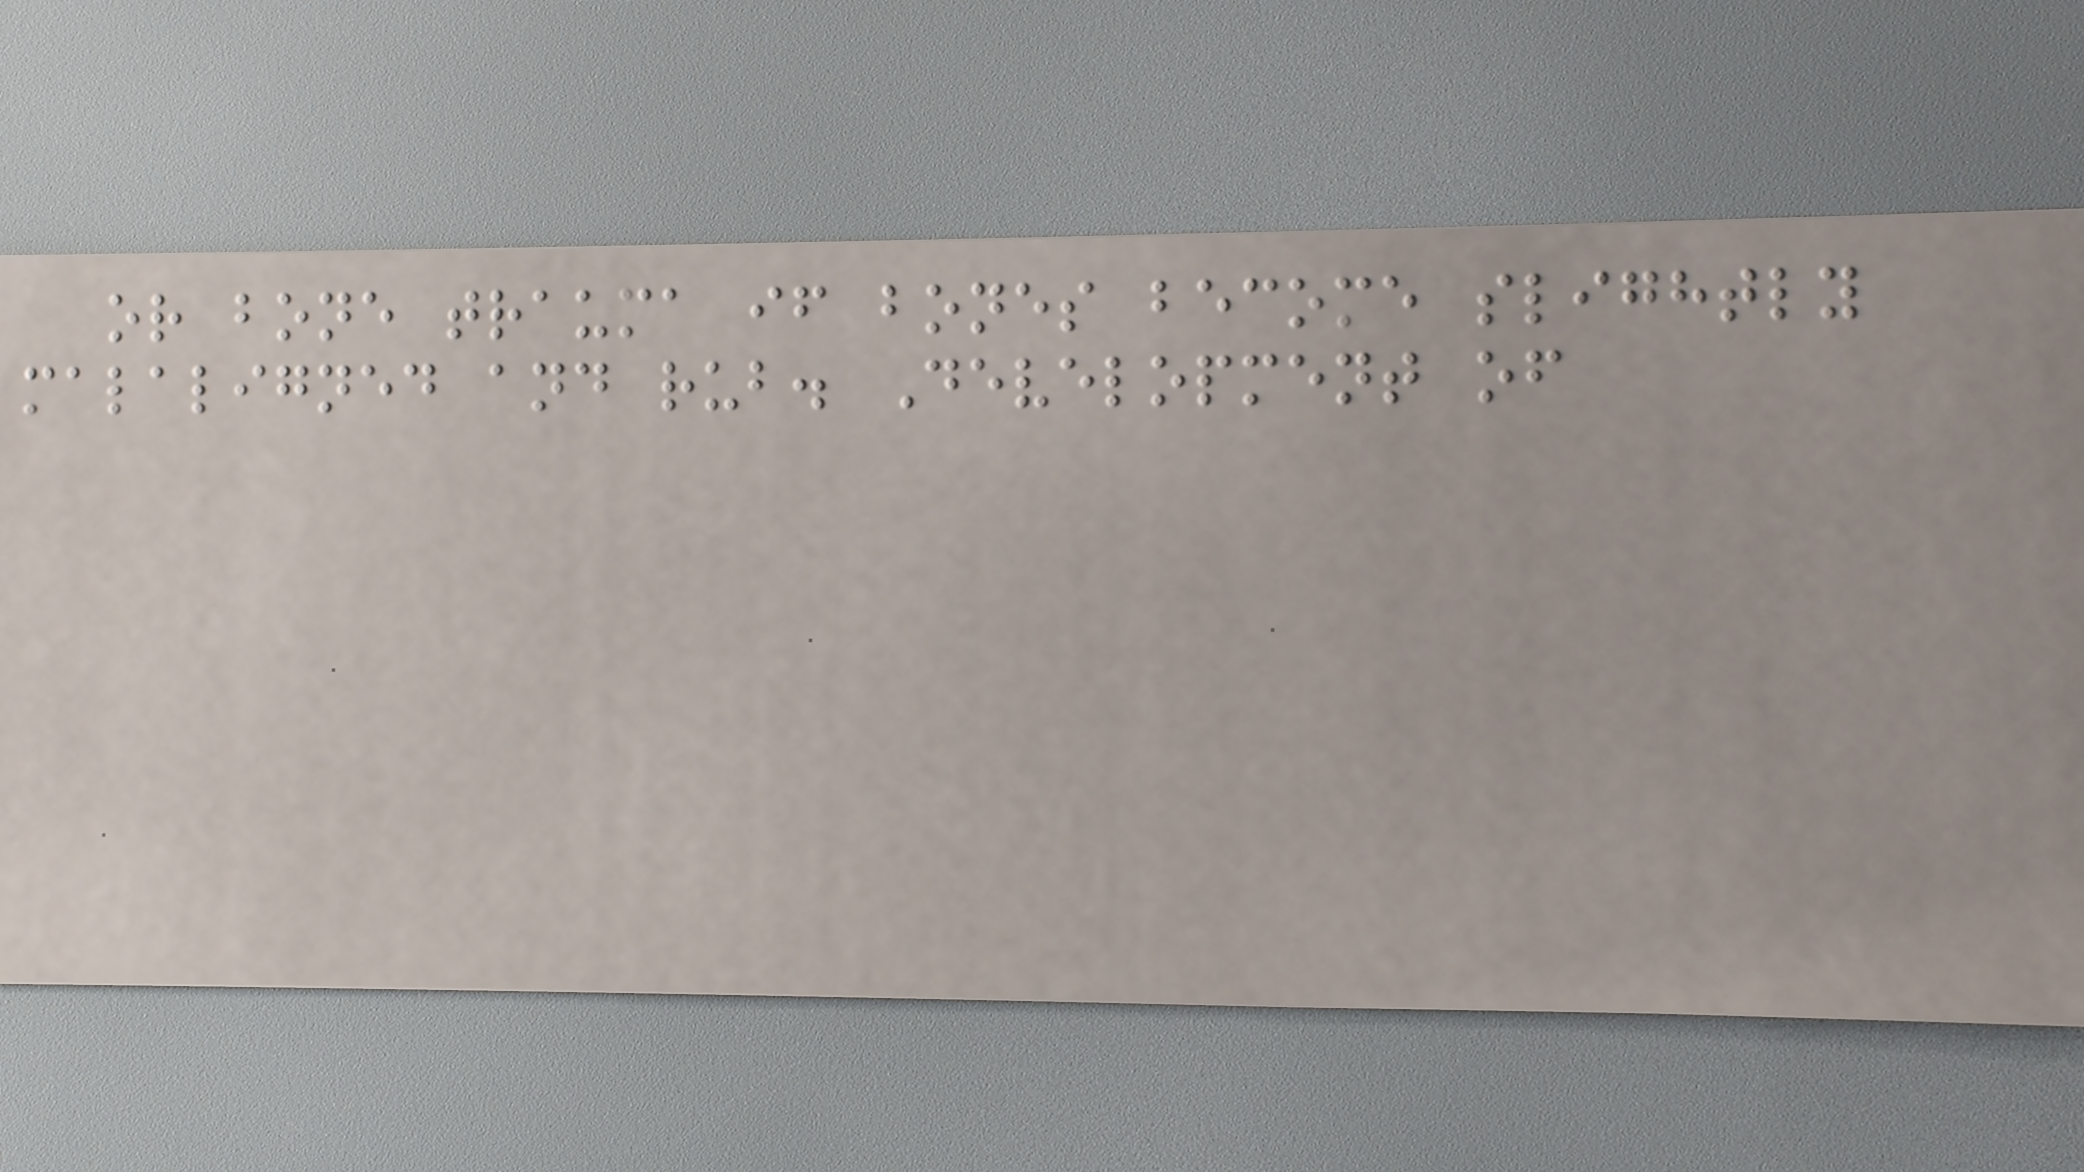or bone trauma if bones become slightly
malaligned and rub. Development of
